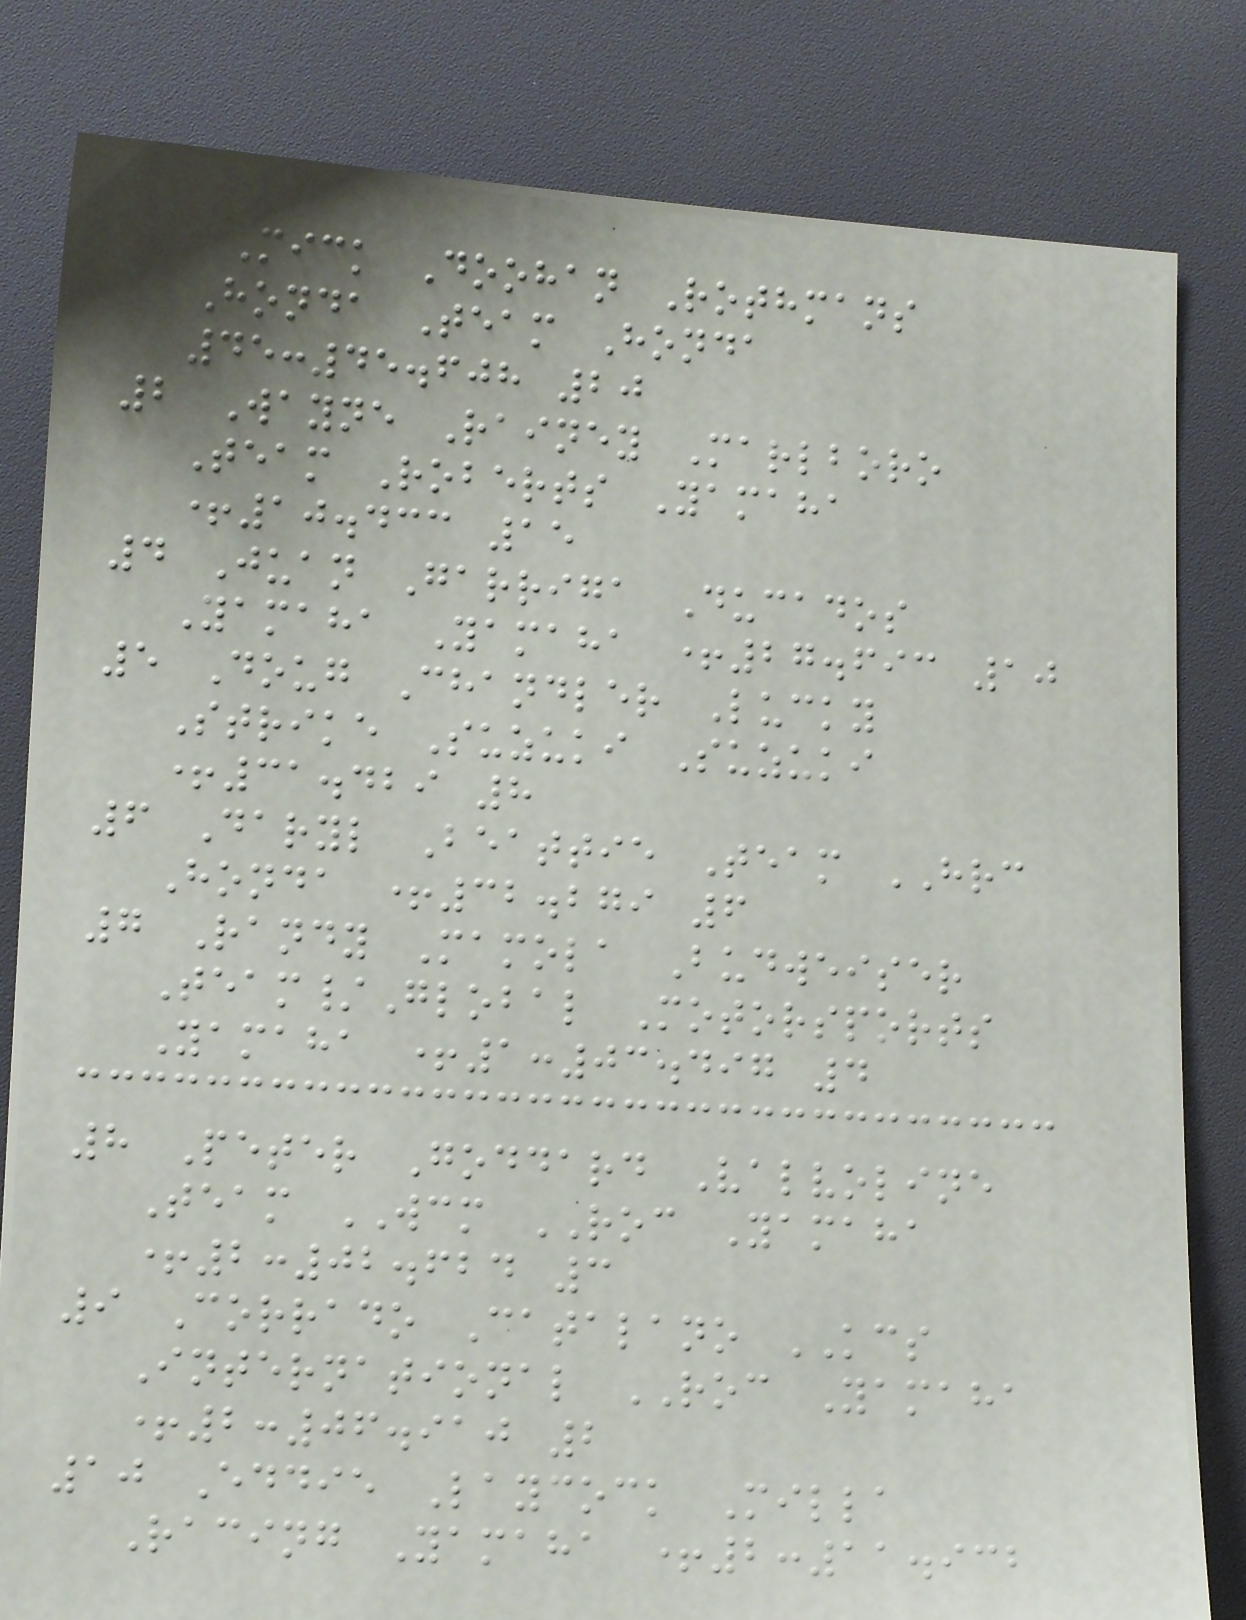1 Mick Doohan Rothmans
Honda Team Honda
45:45.608 20
2 Wayne Rainey Marlboro
Team Roberts Yamaha
+10.433 15
4 Juan Garriga Ducados
Yamaha Yamaha +27.693 10
5 Doug Chandler Lucky
Strike Suzuki Suzuki
+31.429 8
6 Daryl Beattie Team HRC
Honda +32.279 6
7 Randy Mamola Budweiser
Team/Global Motorsports
Yamaha +1:03.497 4
8 Peter Goddard Valvoline
Team WCM ROC Yamaha
+2:02.624 3
9 Corrado Catalano KCS
International ROC Yamaha
+2:06.910 2
10 Eddie Laycock Milla
Racing Yamaha +2:11.932
